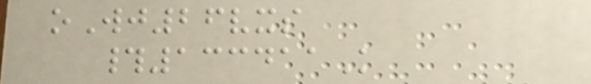oWj26vxs
#133411K
